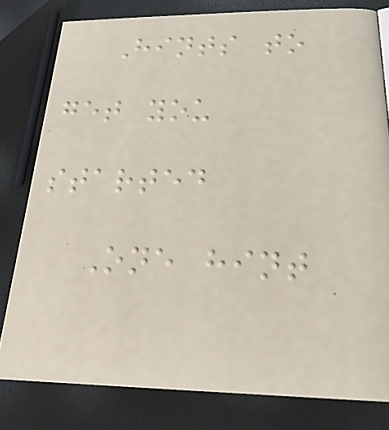Hints to
get you
started
One hint
